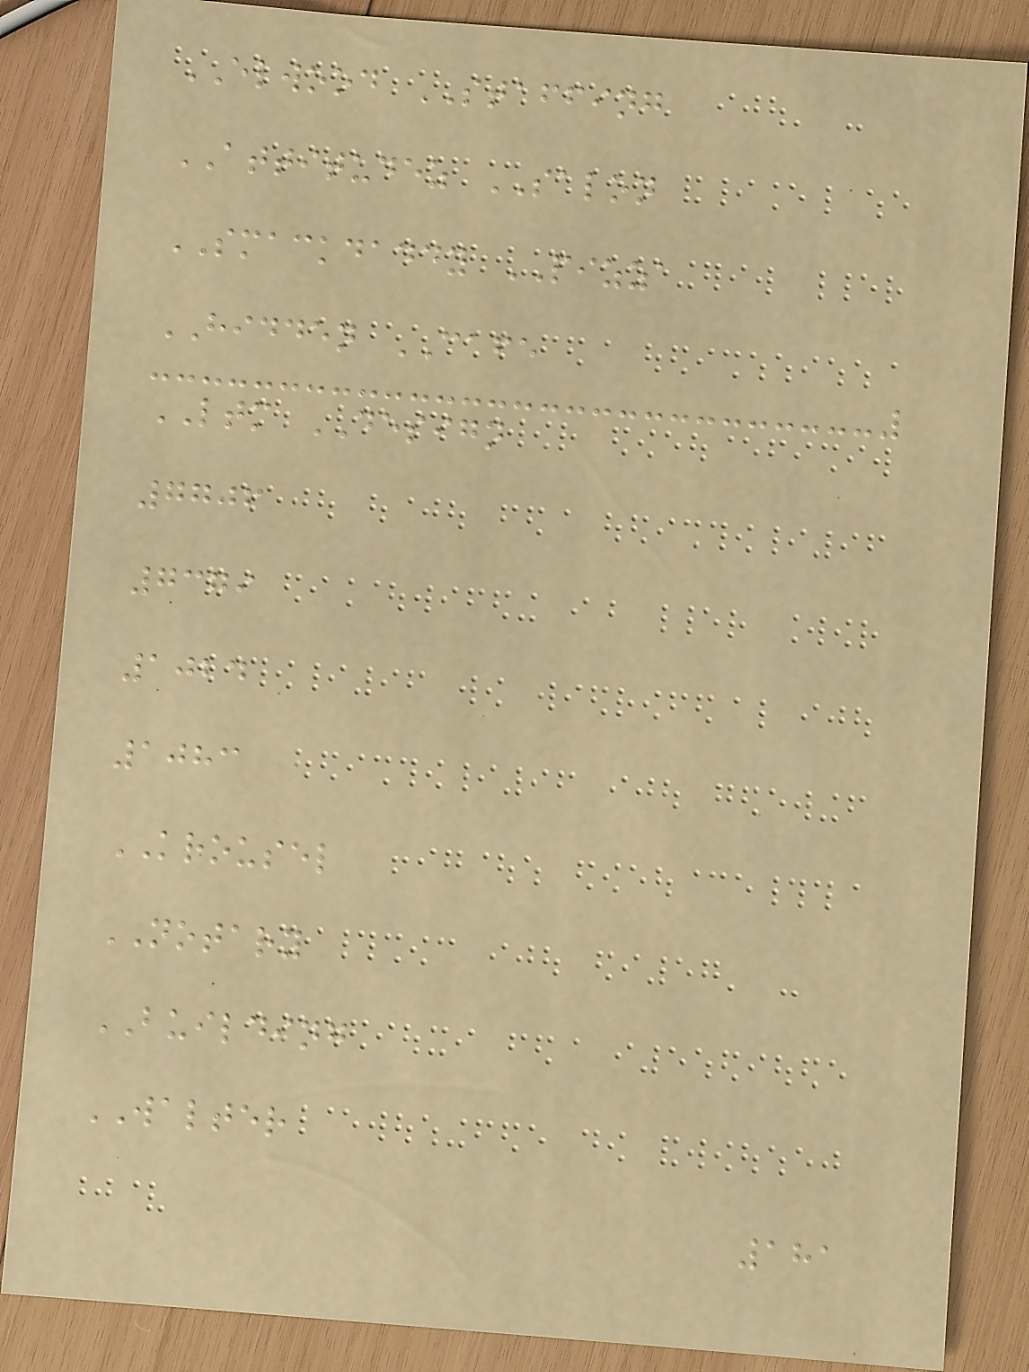ELWOOD STAFFING
ATTITUDEZ SALON
SMACKDADDY PIZZA
HIDDEN CAFE
LTM DESIGN
7706
7379
1024
1083
KROUSEL
NOTARY
BUILDING
WALTER
181
